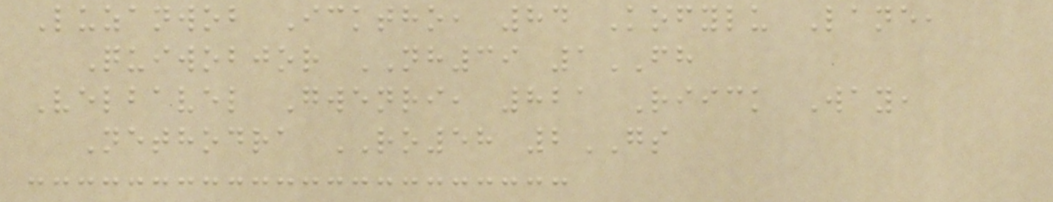Luzanwob Icktho, 84 Kofylu Lane,
Quiwobjor NH39 1FH
Velbavel Gwenri, 821 Riick Way,
Nethodra RO58 2GS
